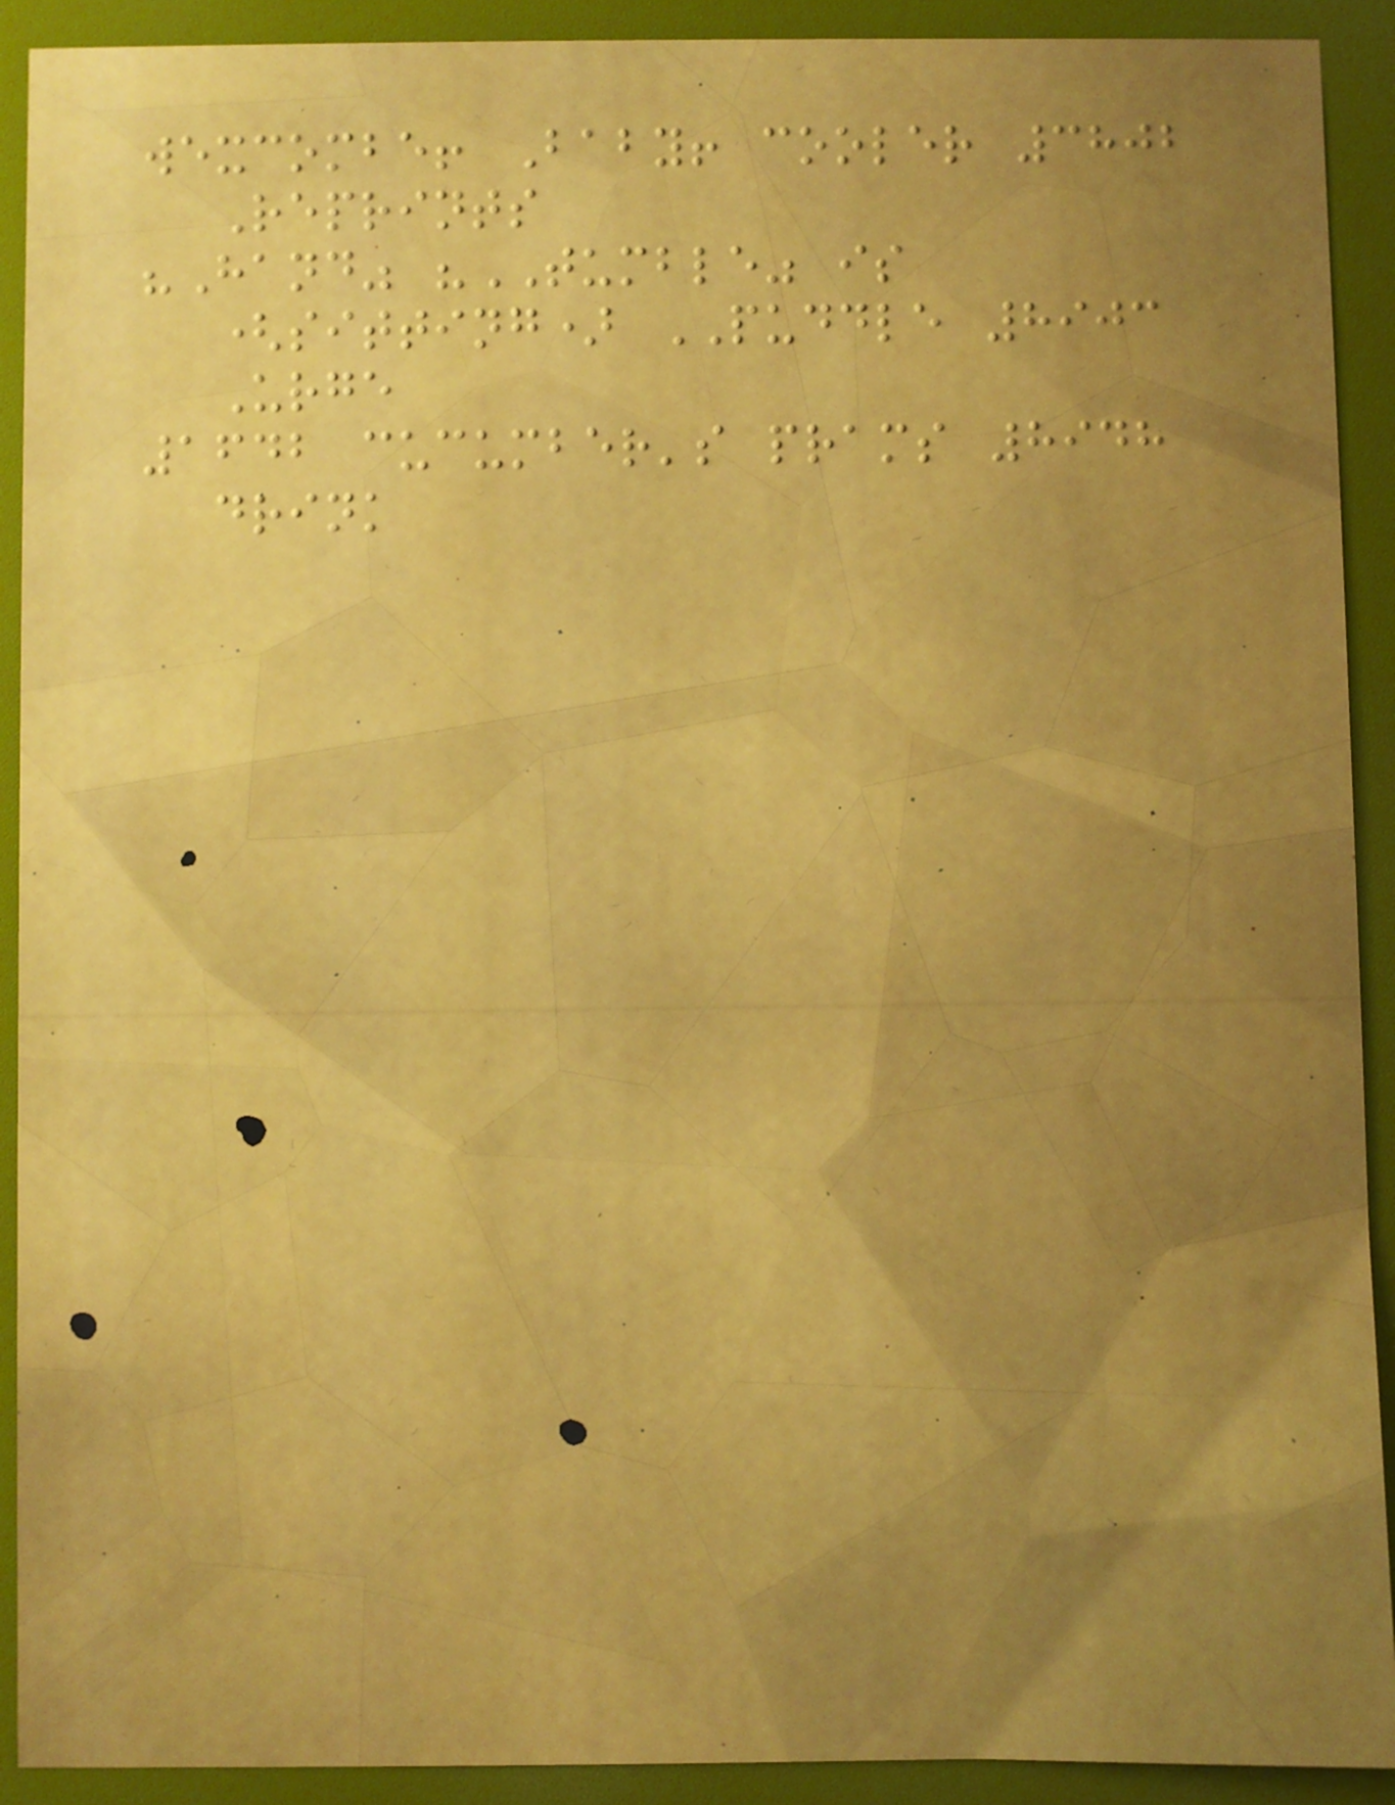wexcombe! Baby! cooler 3802
Reprints
"Hand" "TUMBLE" is
(sitting) PUDDLE 8903
Urge
1642 cucumber's prams 8948
drink
